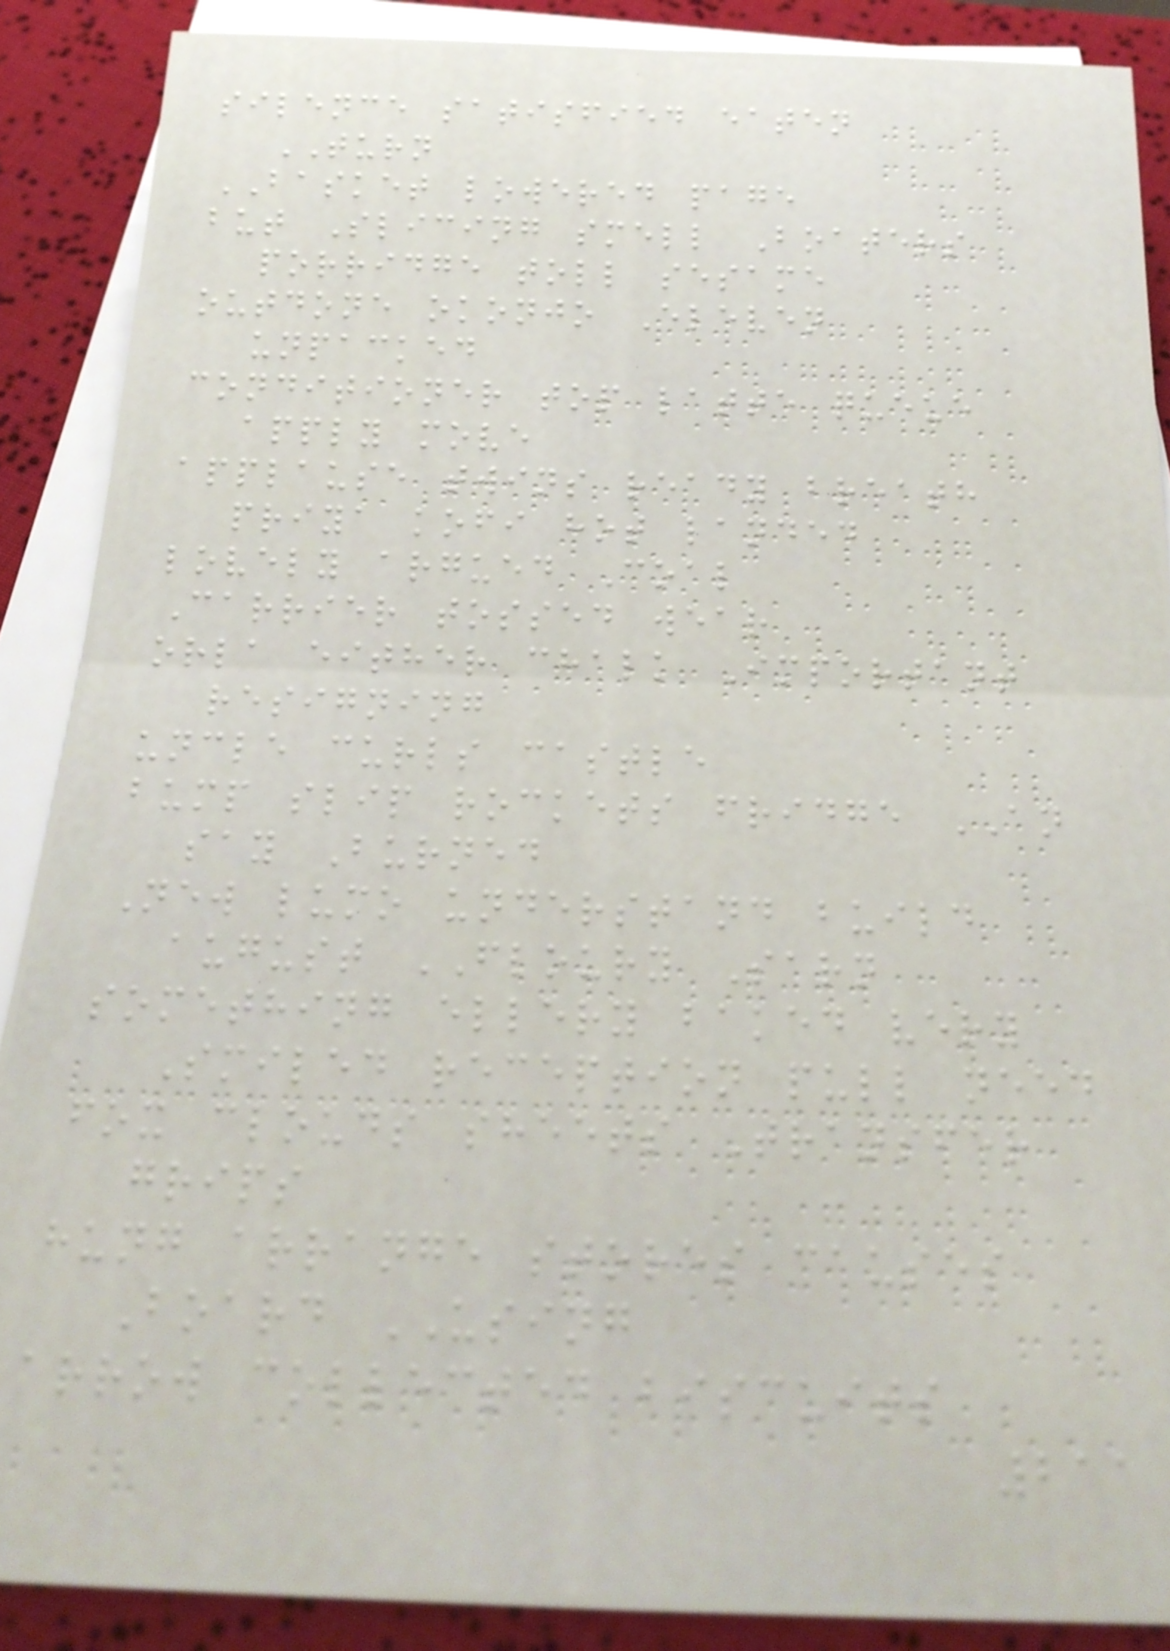silence satisfied eaten
TURN
BASKET lowered page
but Slicing smell Boaters
porridge toll sesame
outdone okonjo Eleven
unpacked
conditioner top latte queue
apply move
applause twins ready breath
priya kofi hot landed
lovely argued Coal
Carrier tossed wear
orla either chalk Important
resigning
uncle curls castle
bump slip rockets fridge AN
say Burned
New lumo understand build
august FLOURY Sarn
something ellery baked very
Smiled reception pull need
fox clouds sheets Transfer
grips
hung arrange stores causes
Board USING
arrow collected biscuits
211
